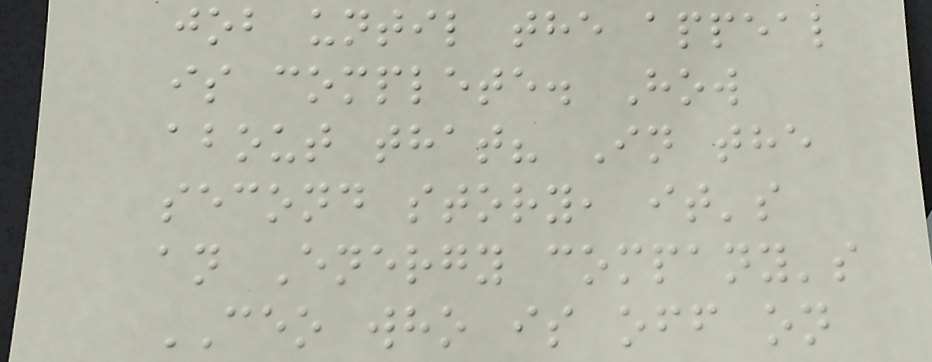job until the appeal
is complete. How
about that? In the
second story, it's
an Energy company's
CEO who is off on
